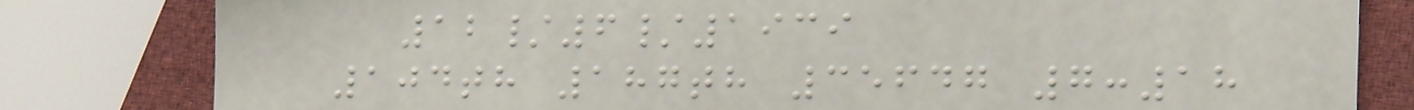12/6/1939
104th 187th 35647 7:18
